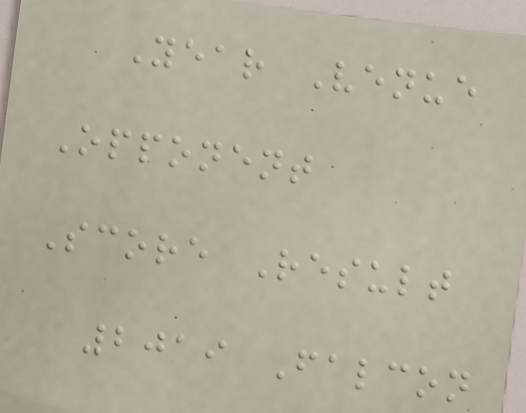Year Venue
Opponent
Score Result
2019 Falcon
